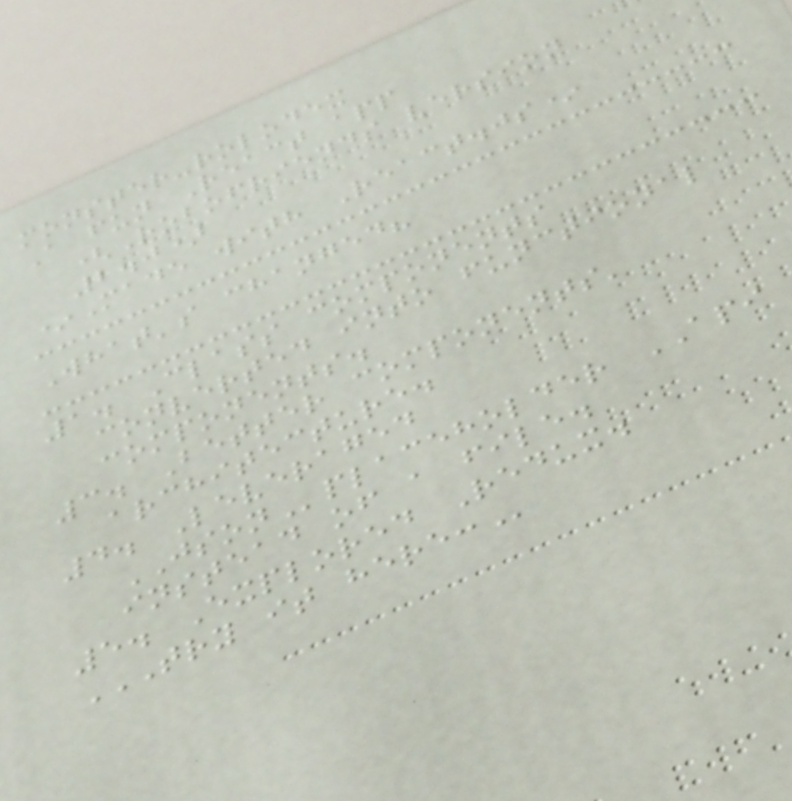monster-rolodex
A fun React app
(Robofriends version
2.0)
*Made with React.js*
What's changed?
1. Class components
converted into functional
components.
3. Better components'
architecture.
4. Leveraged
JSONplaceholder API
instead of a file.
5. Explored Redux.
TRY IT HERE:
